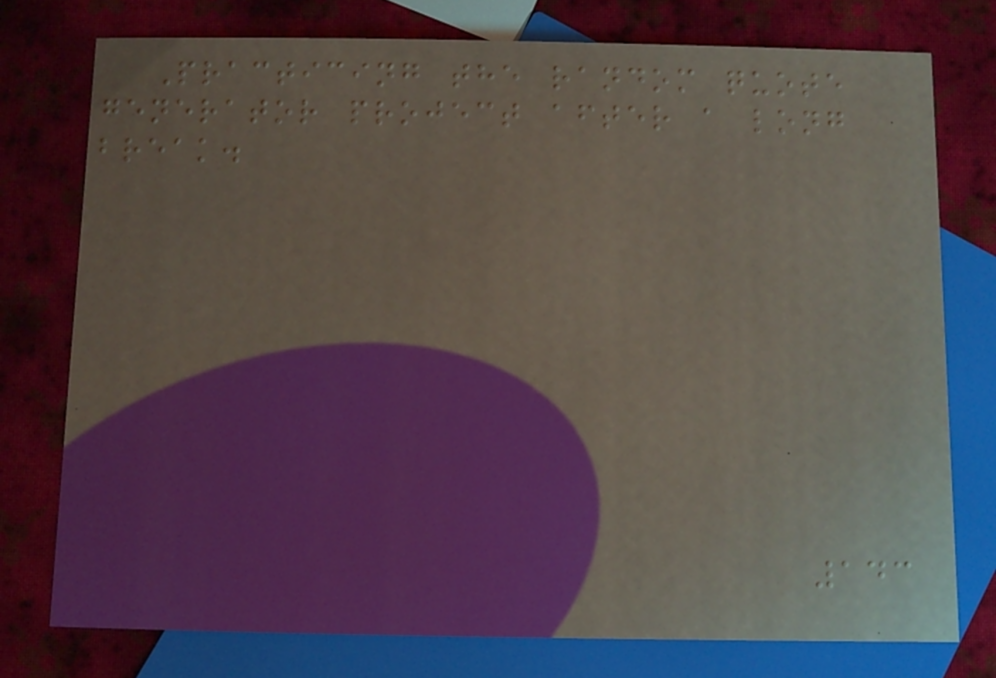Practicing the random quote
generator project after a long
break.
143
